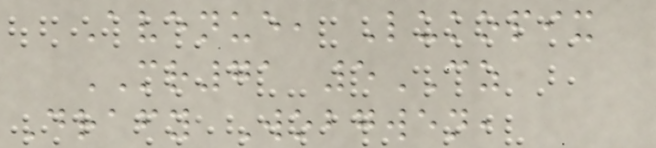Avenue, Lukopix
MR71 5CZ
Drafy Wobgwen,
